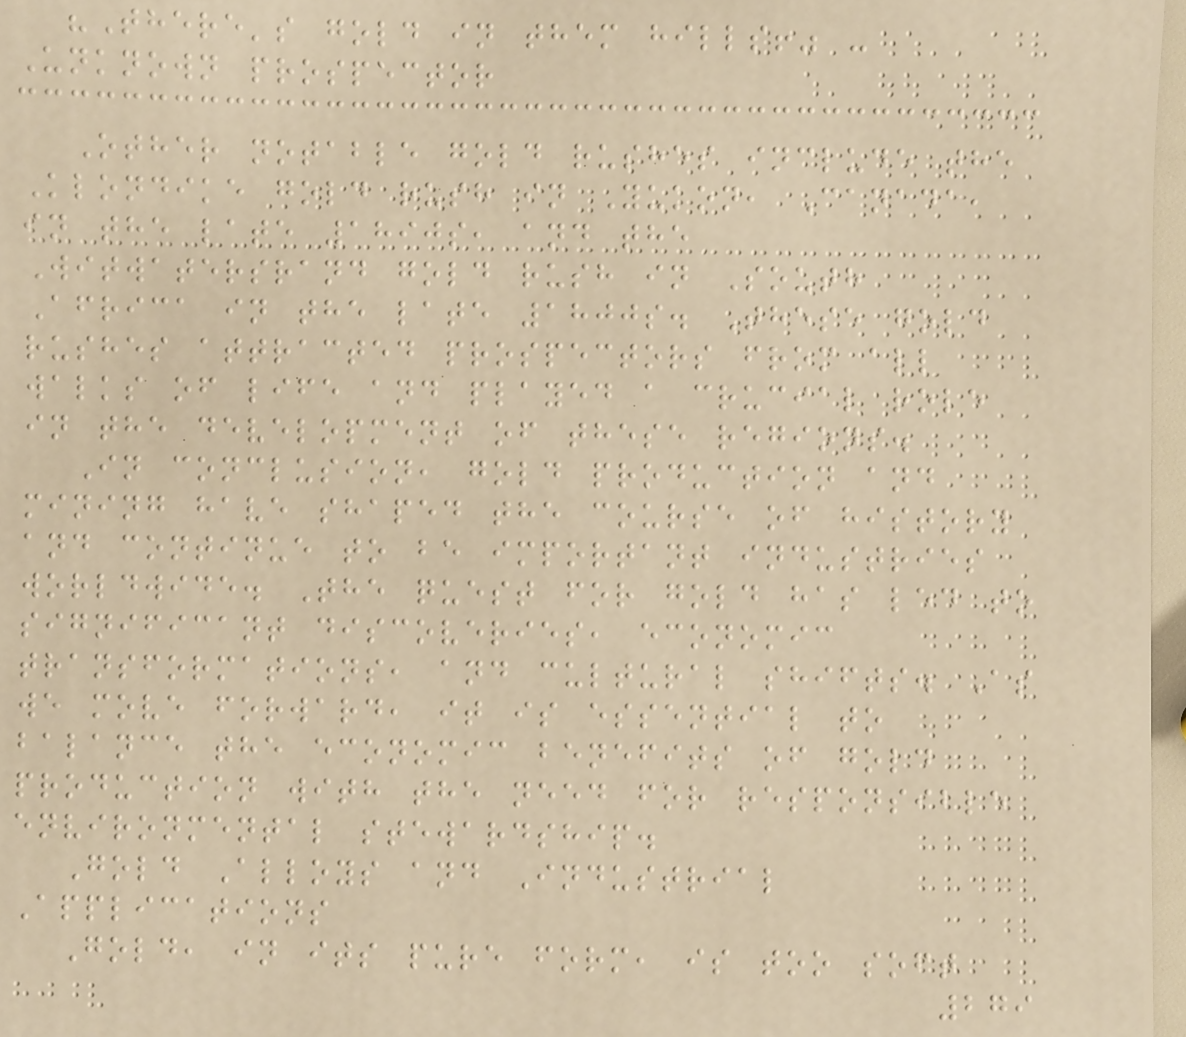"There's gold in them hills!" -
Unknown prospector
Other notable gold rushes include the
Klondike gold rush in Yukon, Canada,
in the late 1890s, and the
Witwatersrand gold rush in South
Africa in the late 1800s. These gold
rushes attracted prospectors from all
walks of life and played a crucial role
in the development of these regions.
In conclusion, gold production and
mining have shaped the course of history
and continue to be important industries
worldwide. The quest for gold has led to
significant discoveries, economic
transformations, and cultural shifts. As
we move forward, it is essential to
balance the economic benefits of gold
production with the need for responsible
environmental stewardship.
Gold Alloys and Industrial
Applications
Gold, in its pure form, is too soft
279
